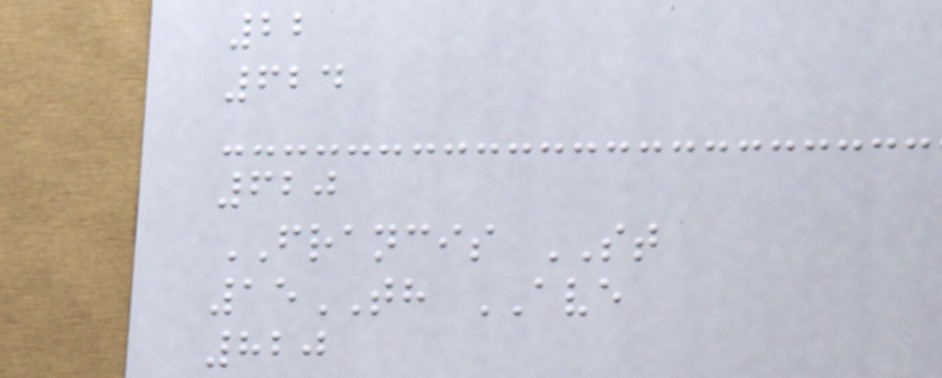22
624
620
FRANCIS ST
15TH AVE
820
